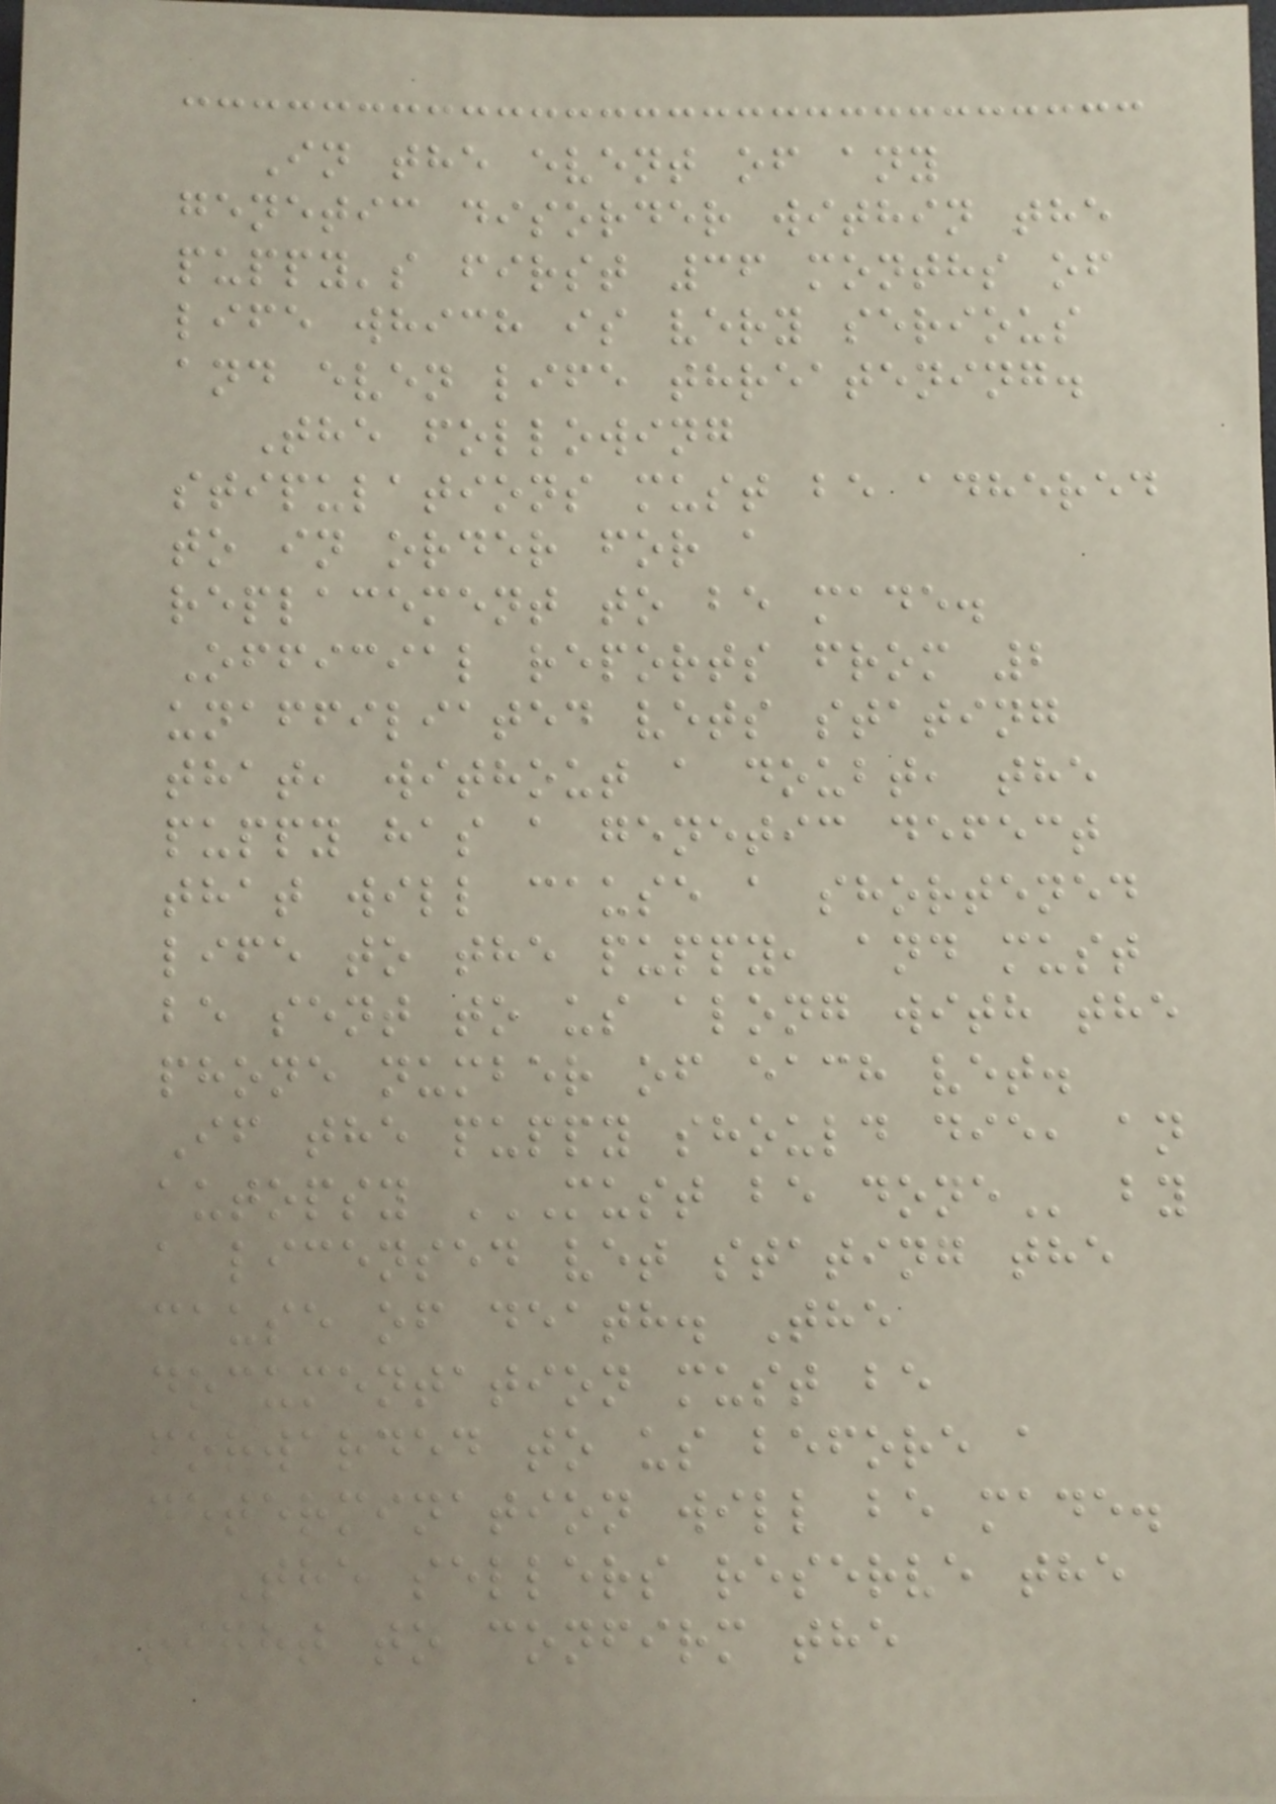In the event of any
genetic disorder within the
puppy's first 36 months of
life which is very serious
and even life threatening.
The following
stipulations must be adhered
to in order for a
replacement to be made.
Official reports from 2
unaffiliated vets stating
that, without a doubt, the
puppy has a genetic defect
that will cause a shortened
life to the puppy, and must
be sent to us along with the
phone number of each vet.
If the puppy should die, an
autopsy MUST BE DONE by
a licensed vet stating the
cause of death. The
documentation must be
forwarded to us before a
determination will be made.
The sellers reserve the
right to confirm the
